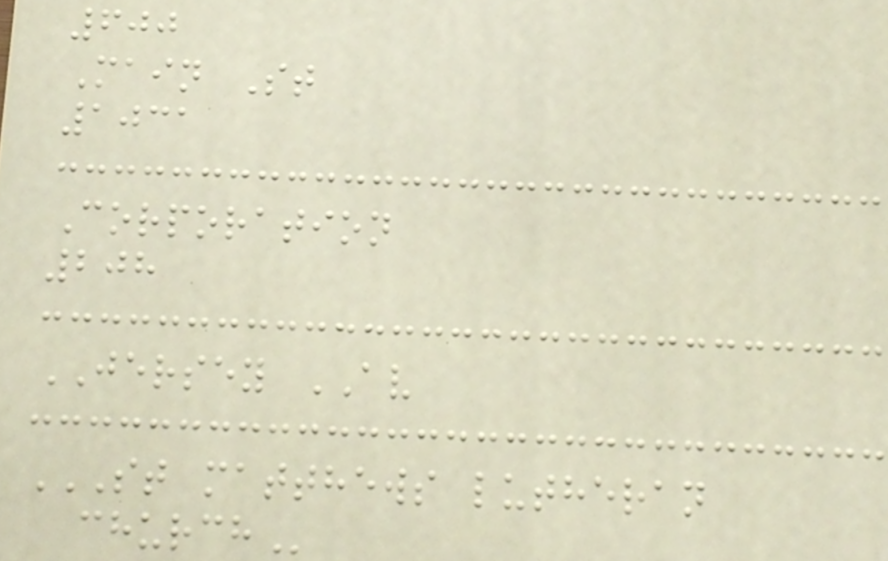600
Main St
1031
Corporation
208
JERSEY AV
ST MATTHEWS LUTHERAN
CHURCH
